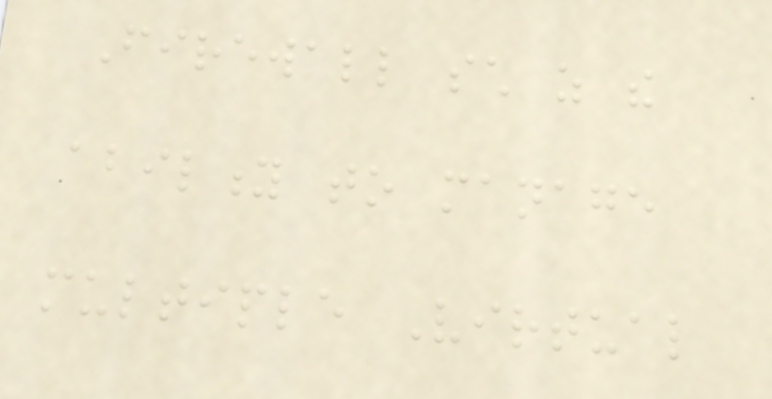Firewall such as the
ability to manage
multiple Virtual
